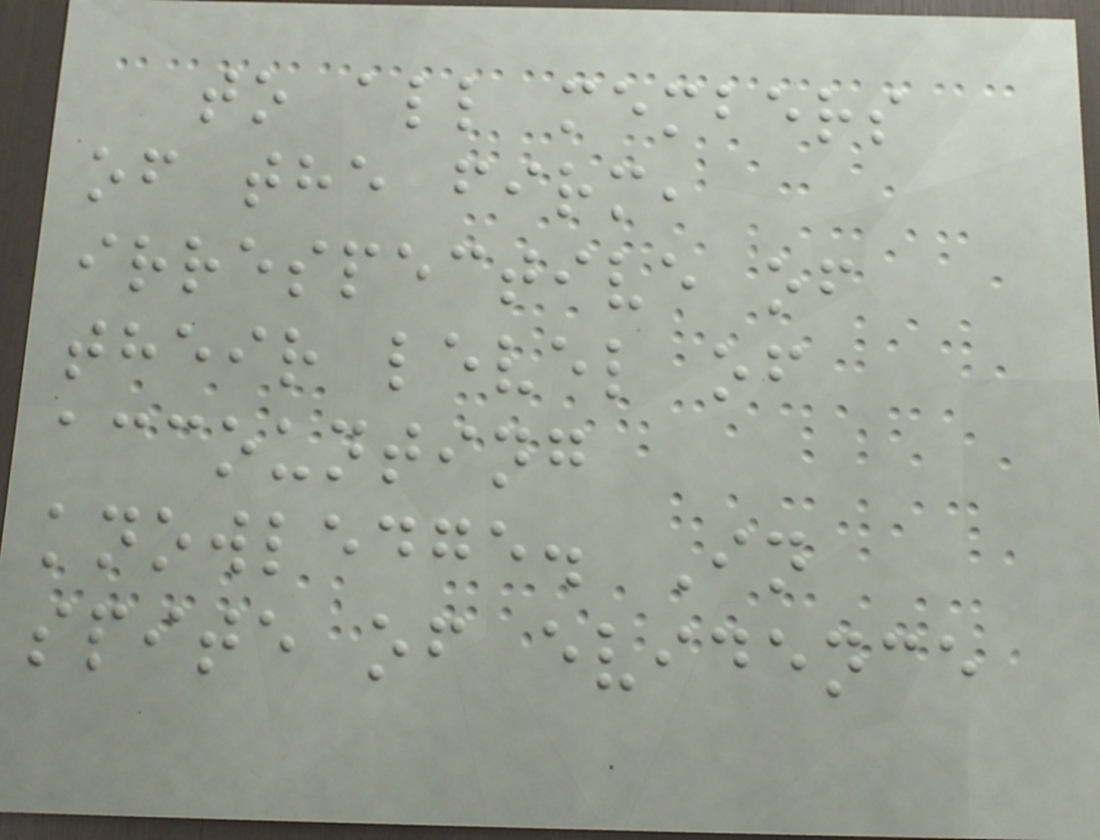to all members
of the firm,
irrespective of
their level of
accounting
knowledge. In
spite of evidence
